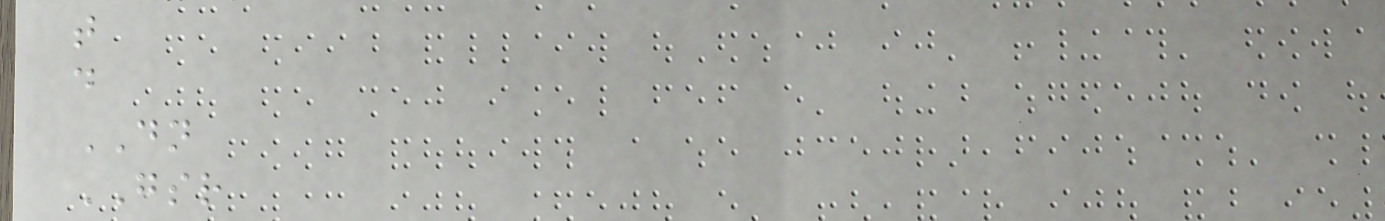t
d
DN
GSR
